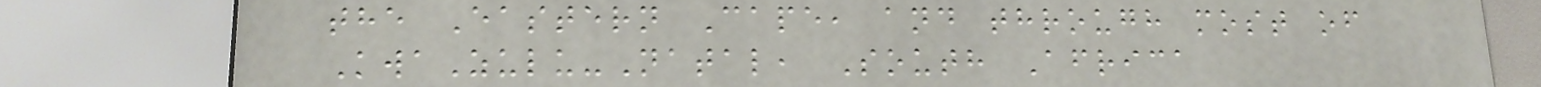the Eastern Cape, and through most of
KwaZulu-Natal, South Africa
